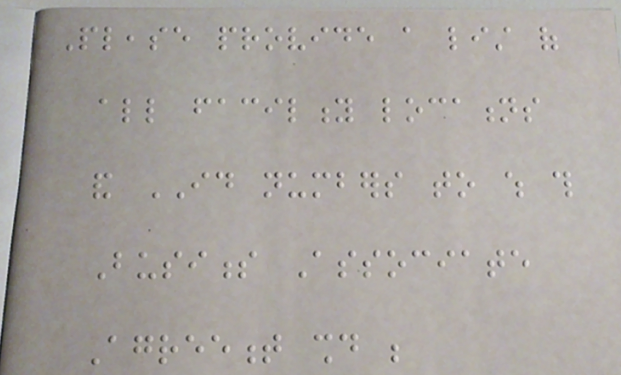Please provide a list of
all facility locations
and ID numbers to which this
Business Associate
Agreement should be
